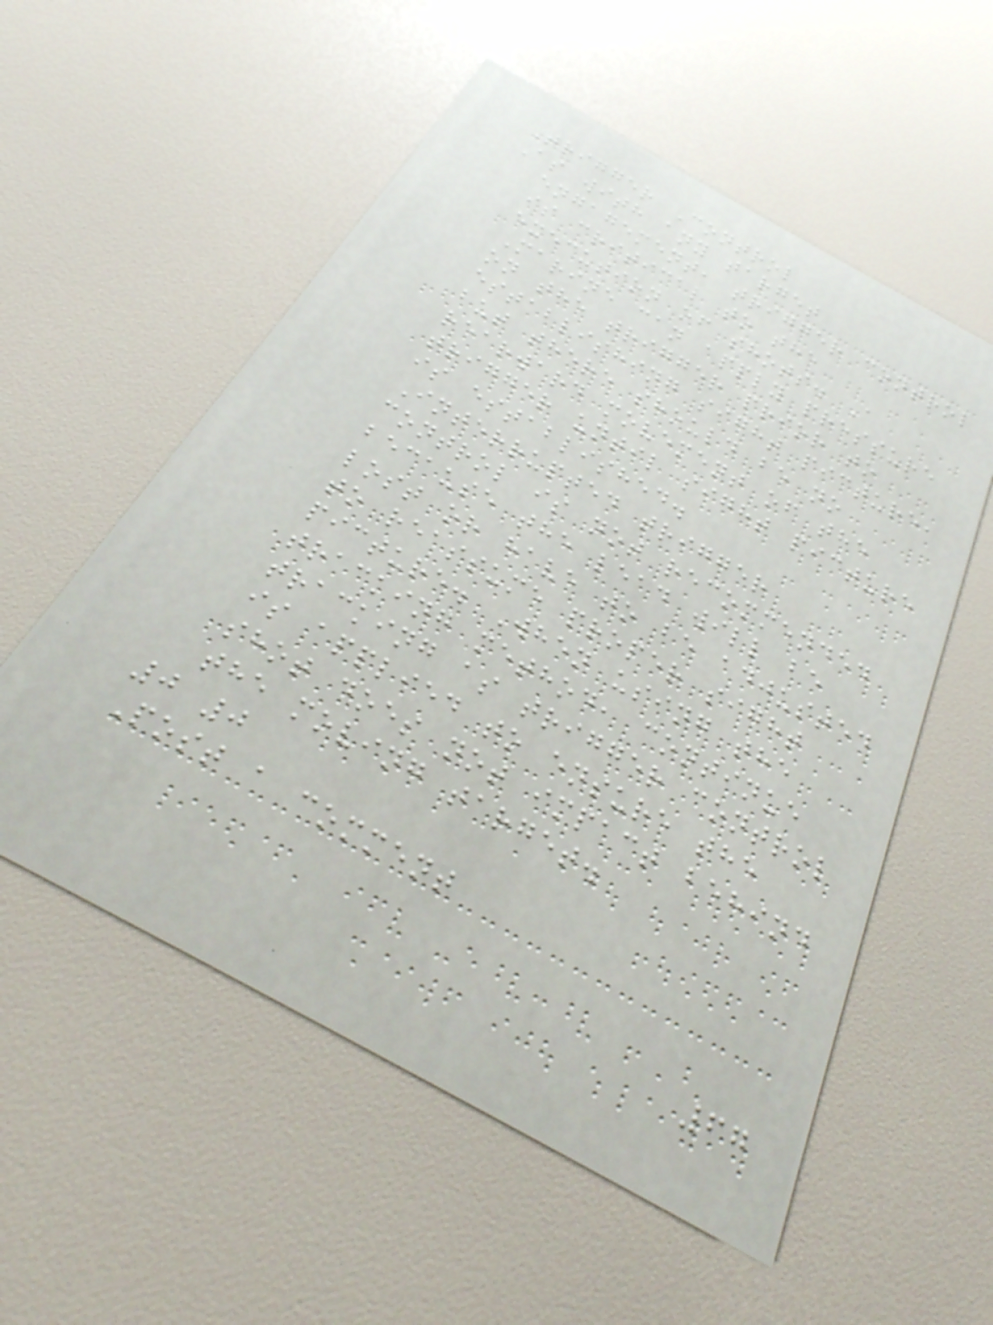Trigger Control
As with any target
engagement, trigger control
is critical to the
execution of shots. A
Marine can apply pressure
on the trigger prior to
establishing sight picture,
but there should be no
rearward movement of the
trigger until sight picture
is established.
Interrupted trigger
control is not recommended
because the lead will be
lost or have to be adjusted
to reassume proper sight
picture. When using the
tracking method, continue
tracking as trigger control
is applied to ensure the
shot does not impact behind
the moving target.
0 0
Post a comment
67
